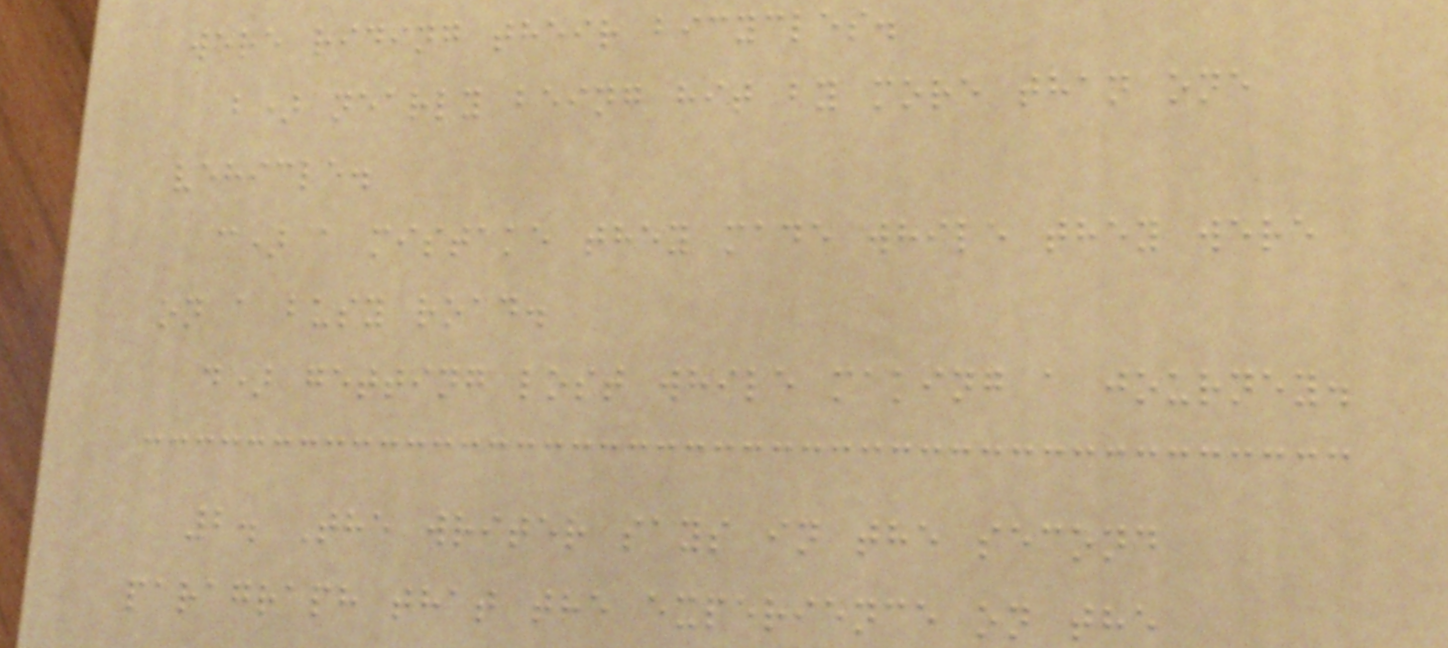were riding their bicycles.
b) nearly being hit by more than one
vehicle.
c) a mistake they made while they were
on a busy road.
d) getting lost while making a journey.
2. The writer says in the second
paragraph that the experience on the
